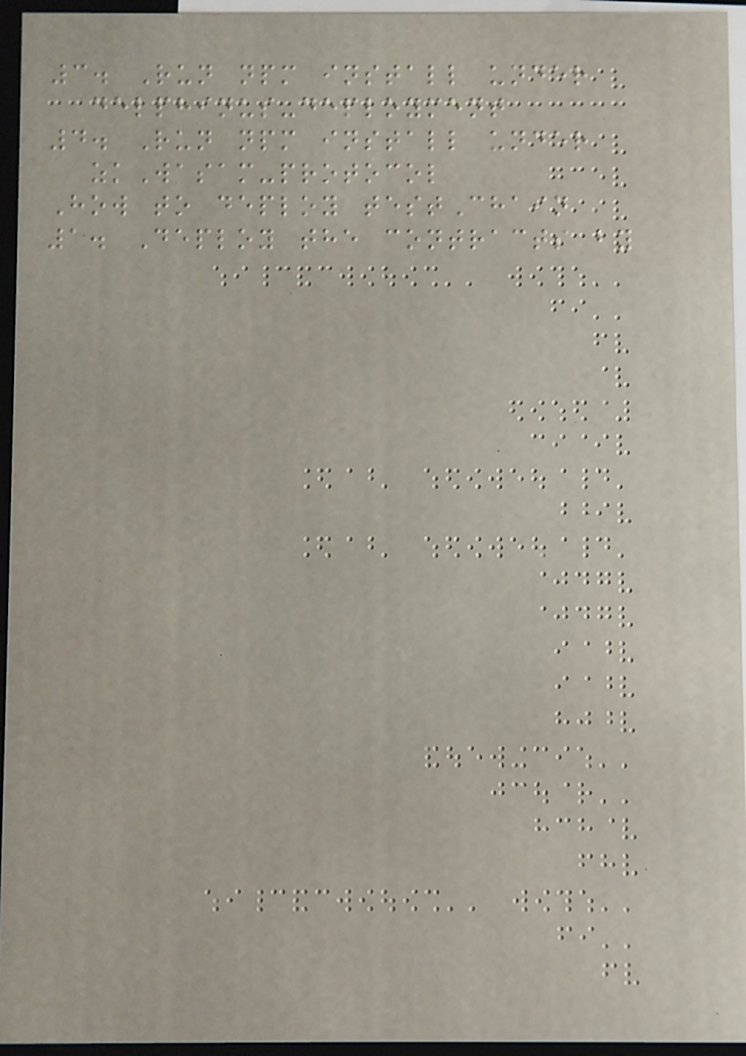3. Run npm install under
delphinus-deployment
4. Run npm install under
zkWasam-protocol
How to deploy testChain
1. Deploy the contracts by
